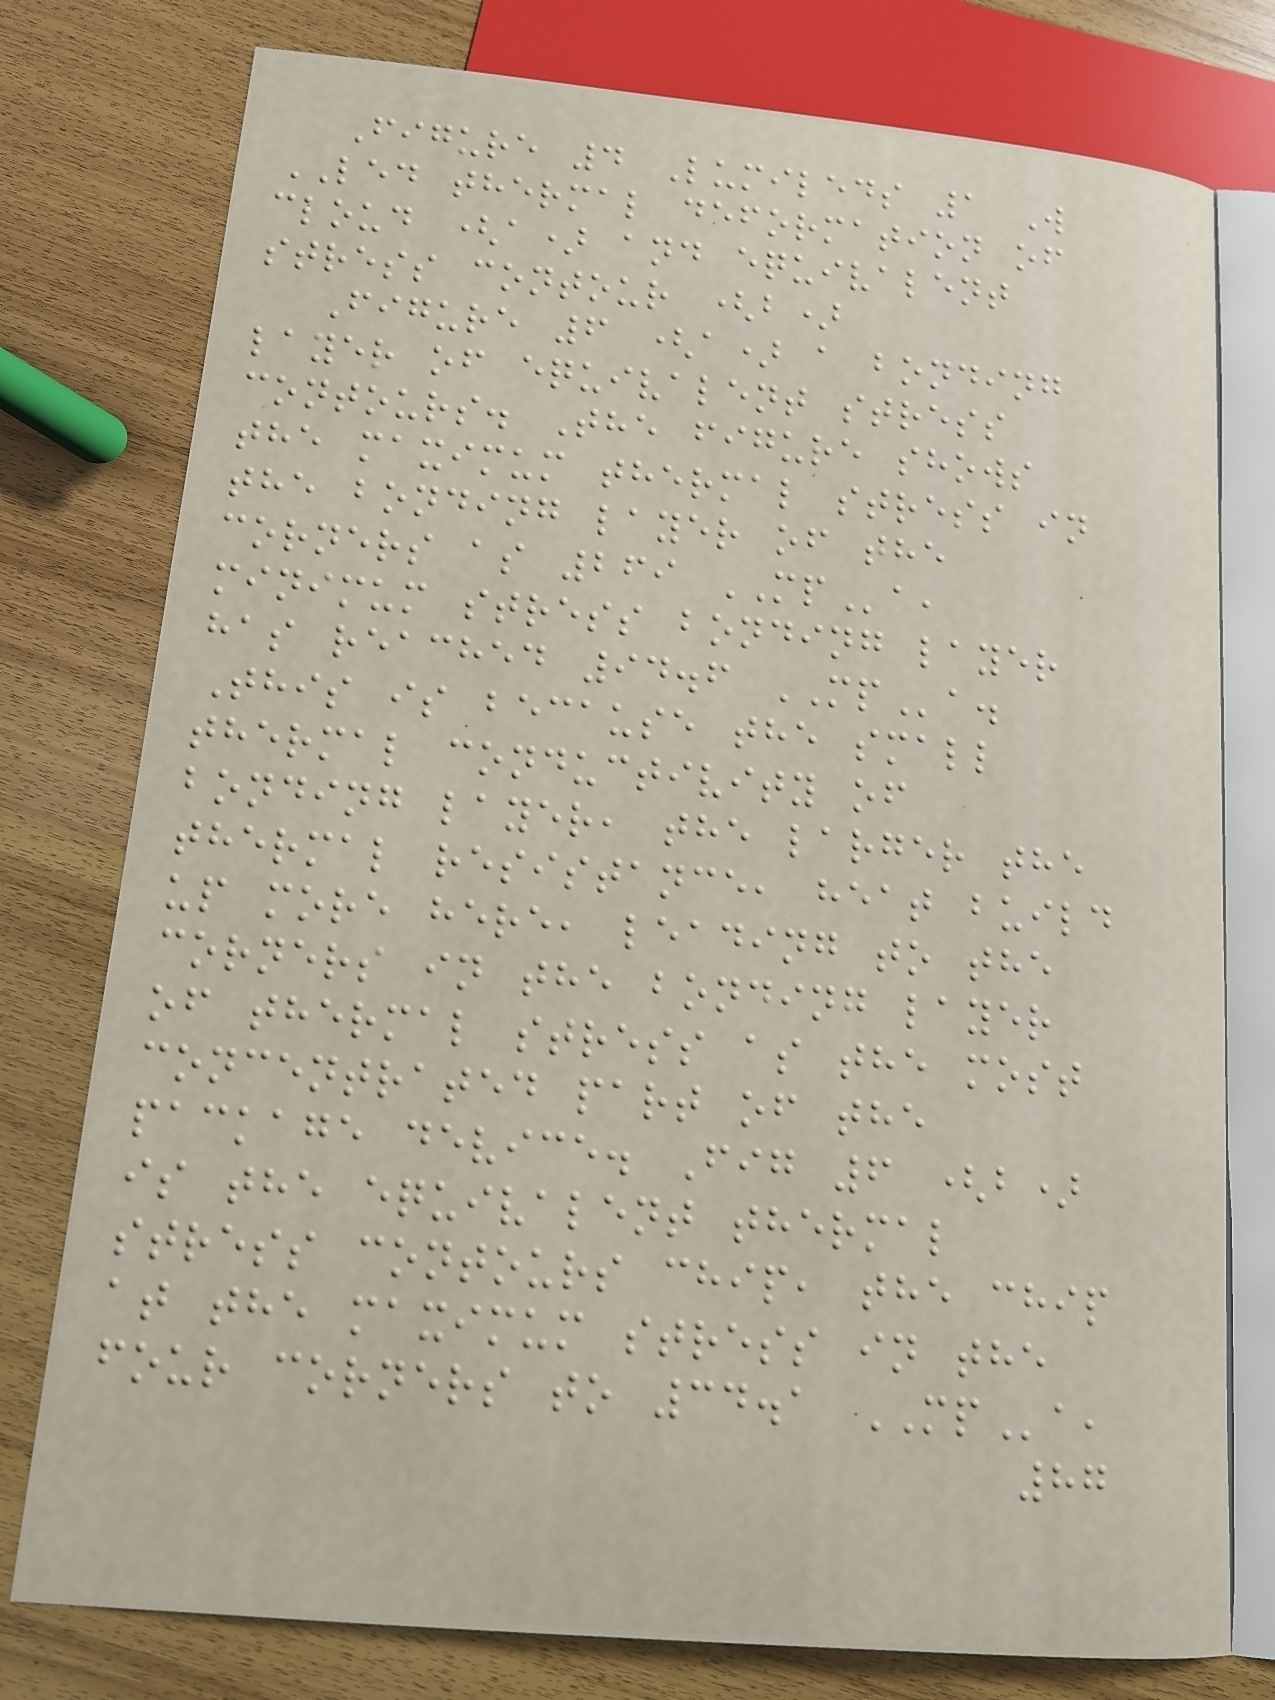Figure 4 Lumileds 1 W
LED thermal deformation of
cloud (a) and equivalent
stress contour (b)
Figure 6 (a) a bonding
layer of equivalent stress
contours. The figure shows
the maximum thermal stress in
the bonding layer of the
corners as 269 MPa,
minimum stress bonding layer
has reached 94.6 MPa.
This is because the small
thermal conductivity of
bonding layer, the larger the
thermal resistance, heat build
up more here, leading to the
corners in the bonding layer
of thermal stress as the most
concentrated part of the
package device. Fig 6 (b)
is the equivalent thermal
stress contours chip, the chip
at the maximum stress in the
four corners to 34.1 MPa,
87
